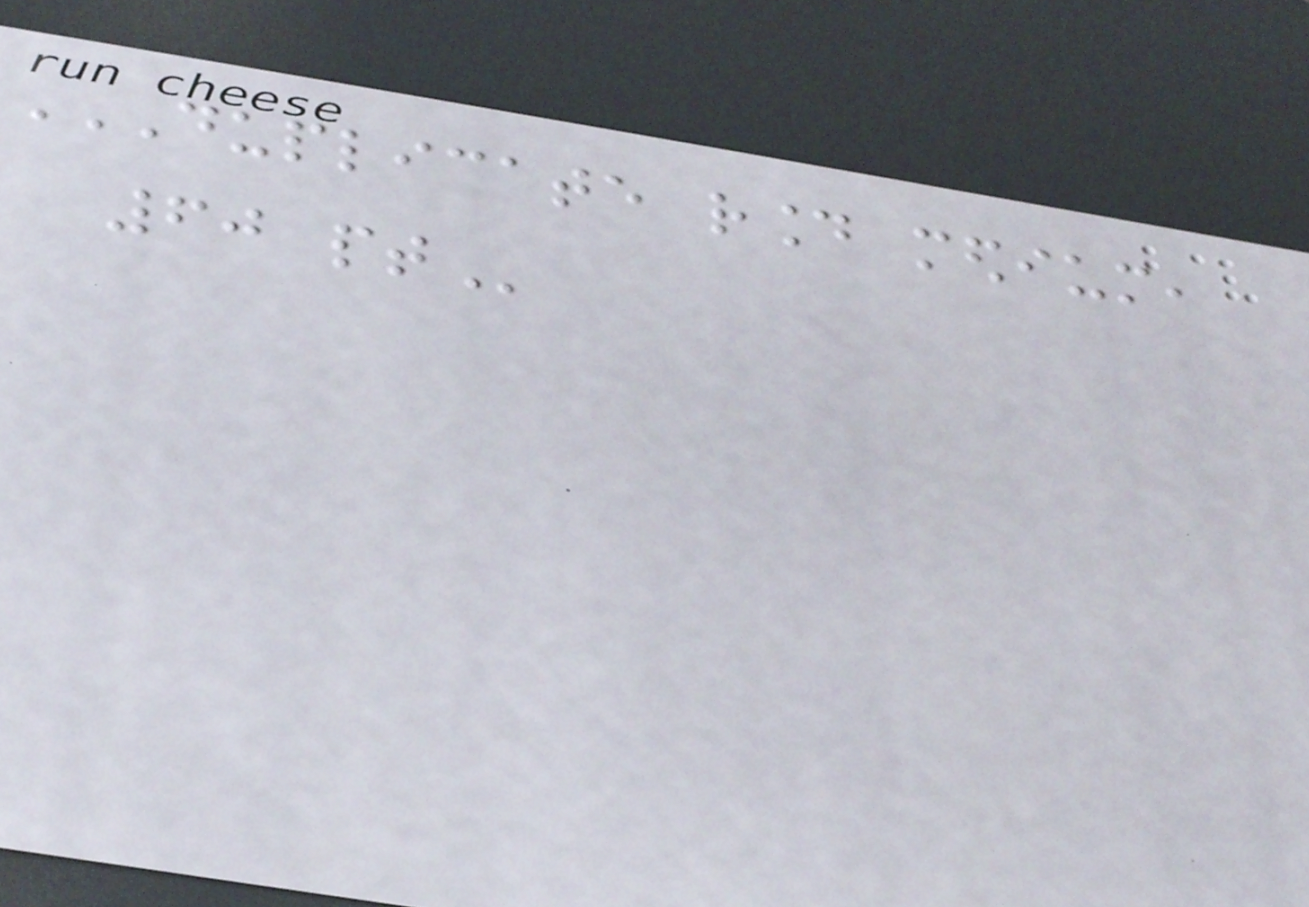DUPLICATE ROUND MEDIUM,
60 PT
